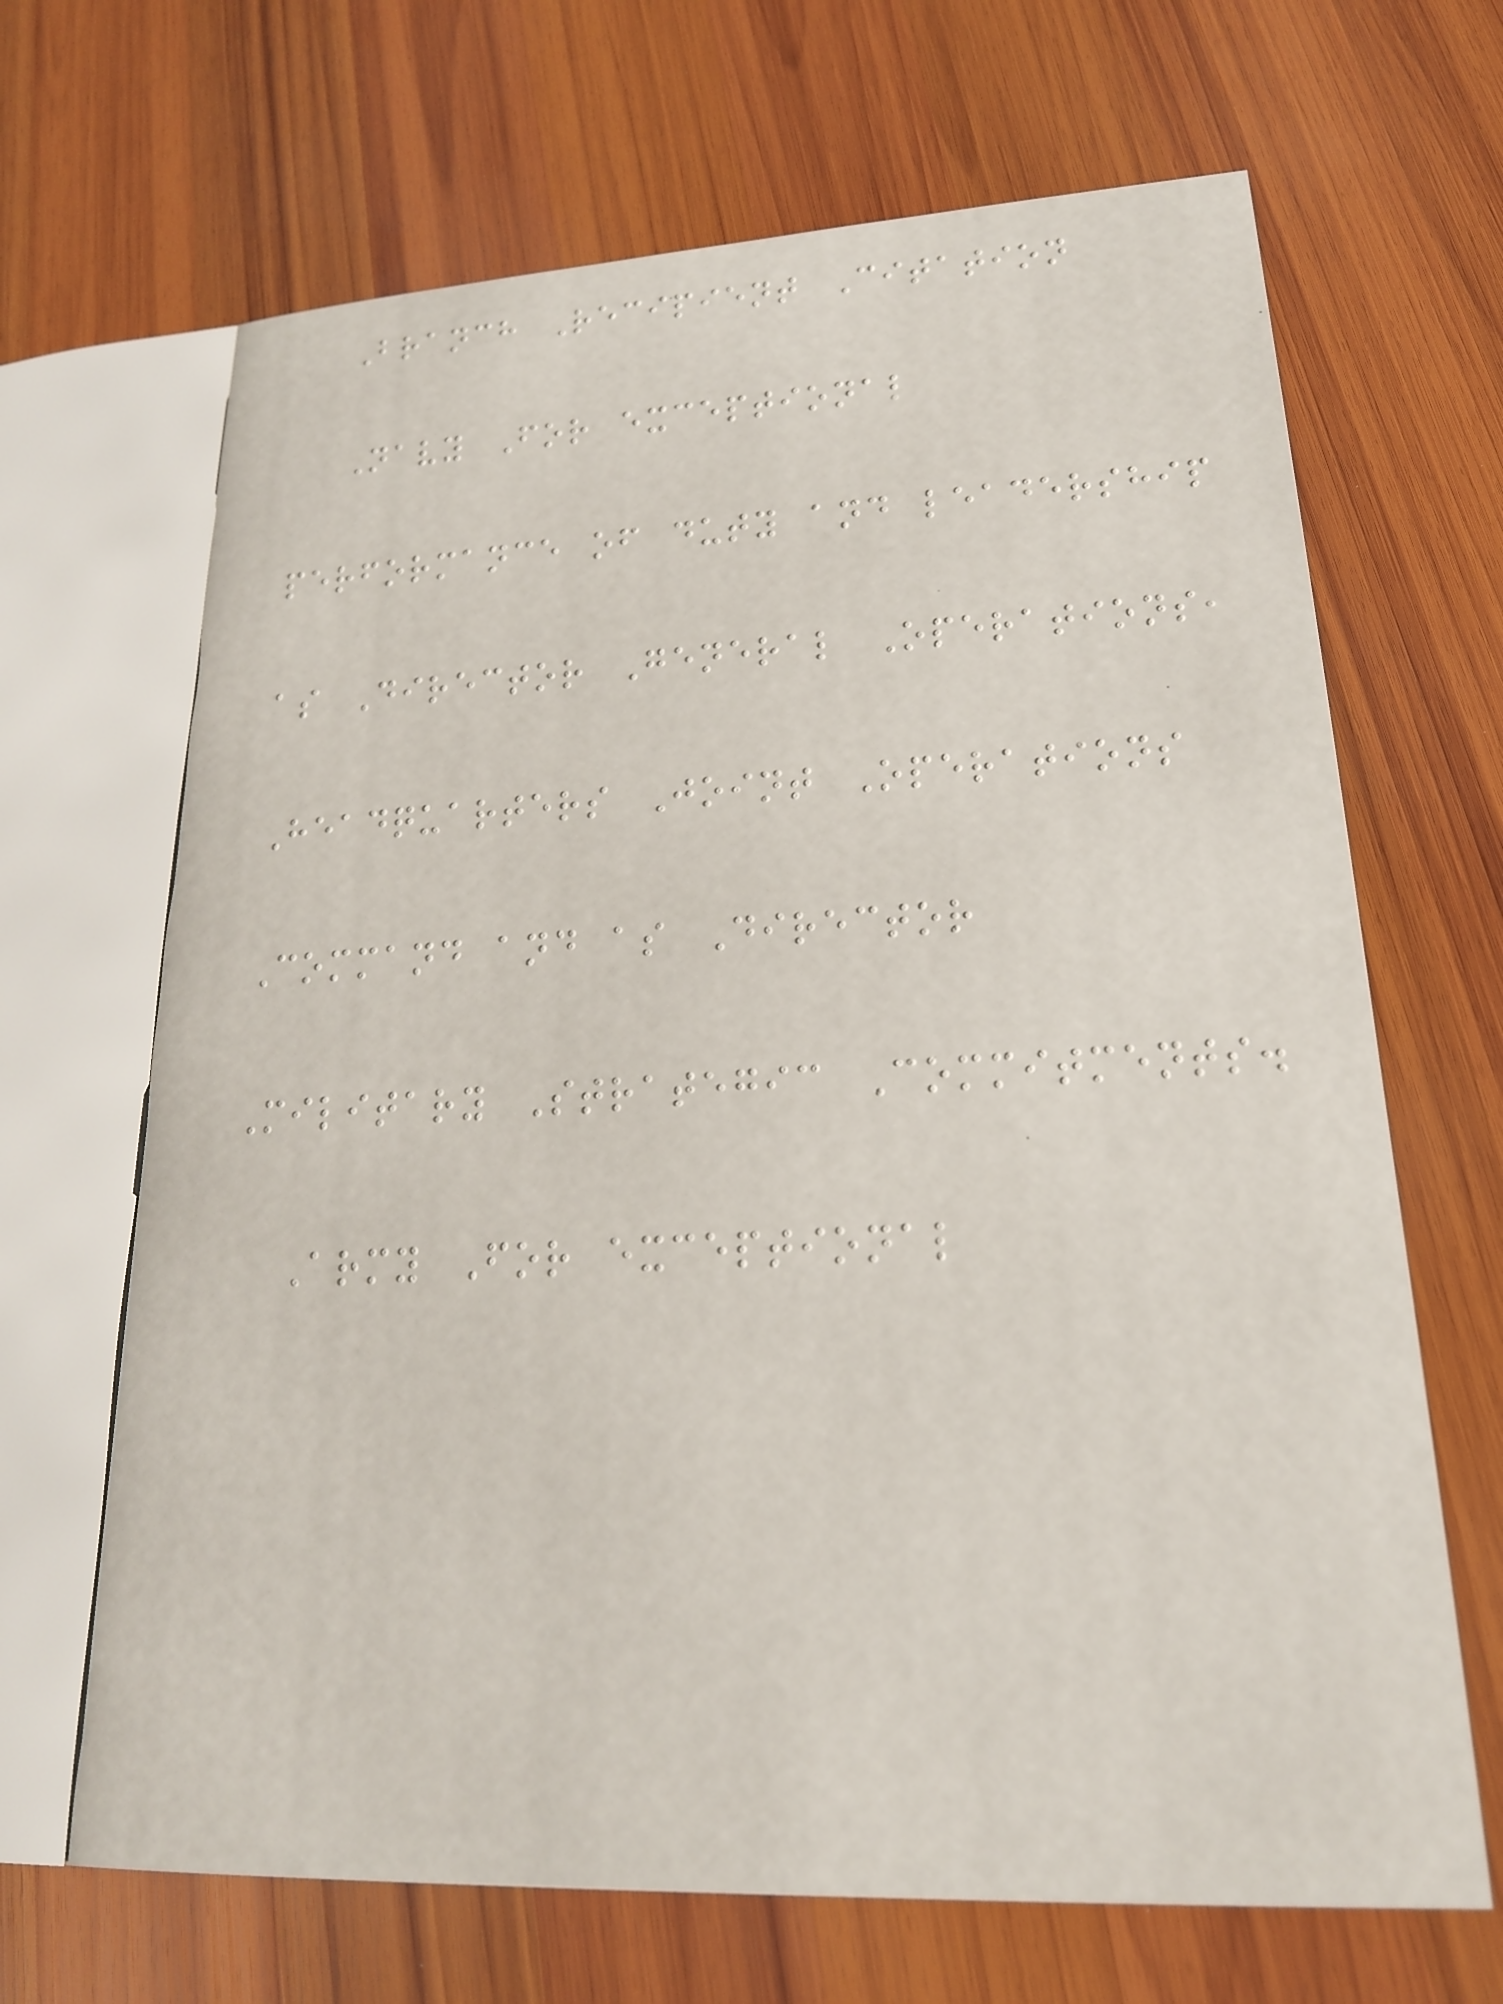Branch Recipient Citation
Navy For exceptional
performance of duty and leadership
as Director General Operations,
Headquarters Joint Operations
Command and as Director
Military Strategic Commitments.
Army For exceptional
